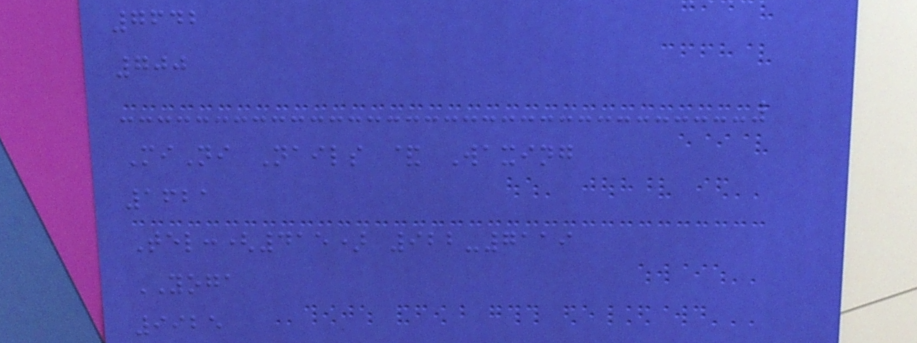7642
700
MiNi Nails & Waxing
1621
Tel:(415) 922-7119
YOGA
9925
